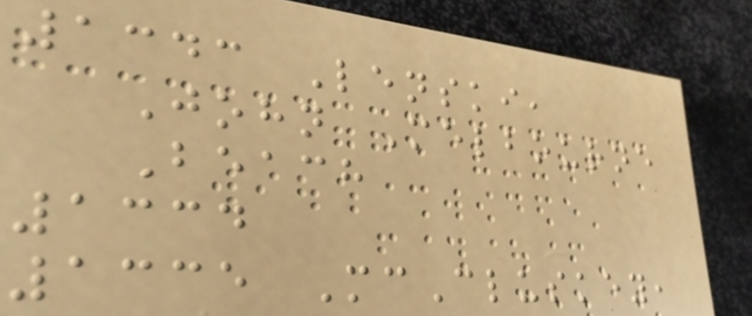1343 Lenski,
John Melbourne
Beach
1334
1335 McCluskey,
